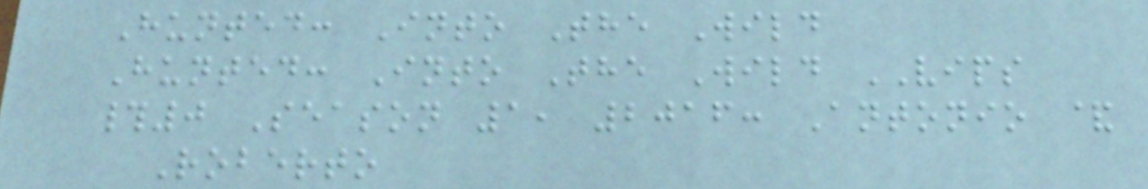Hunted: Into The Wild
Hunted: Into The Wild VIPS
#0 Season 1, 2016: Antonio &
Roberto
